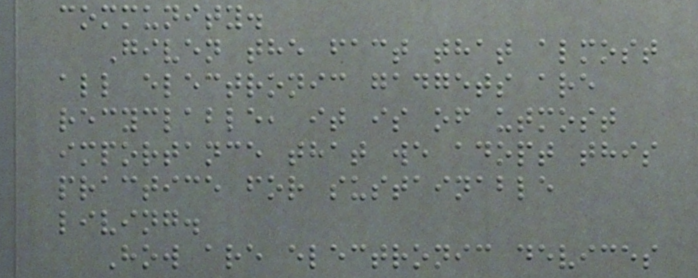community.
Given the fact that almost
all electronic gadgets are
recyclable, it is of utmost
importance that we adopt this
practice for sustainable
living.
How are electronic devices
